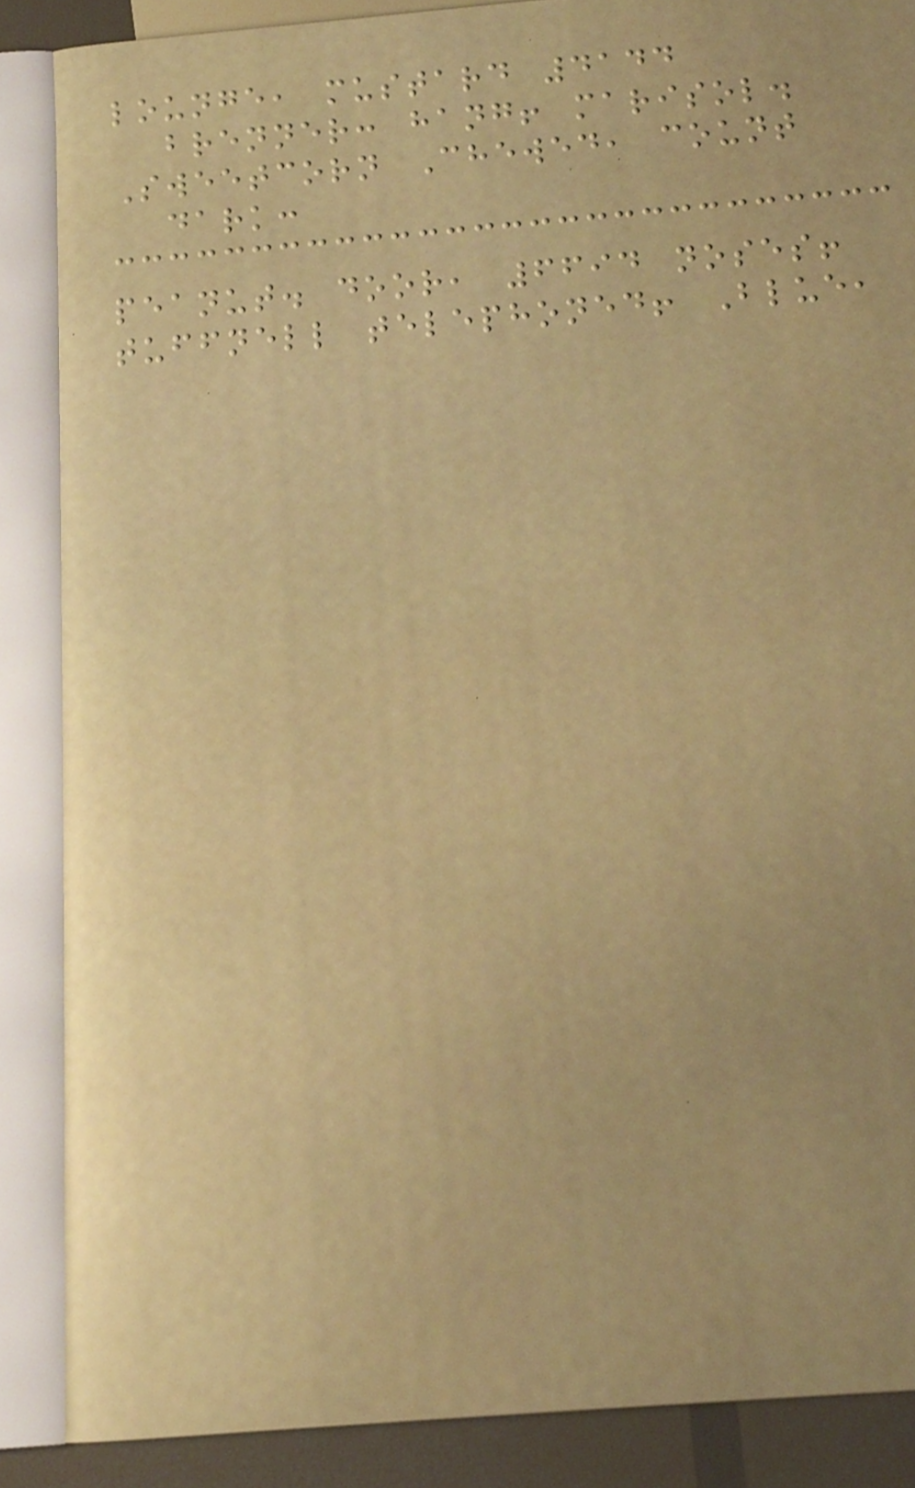lounge, mustard 4144
brenner: hang! marisol.
Sweetcorn Chewed, count
dark:
peanut. door, 6694 noses!
tuffnell telephoned! Blue,
